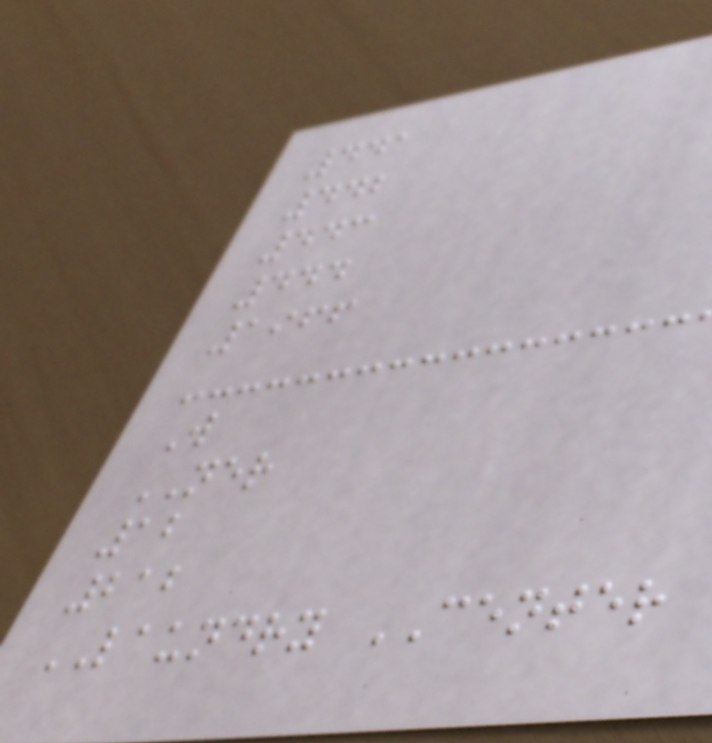441
442
443
444
1966
W
NER
12
212
LAUNDRY CENTER
